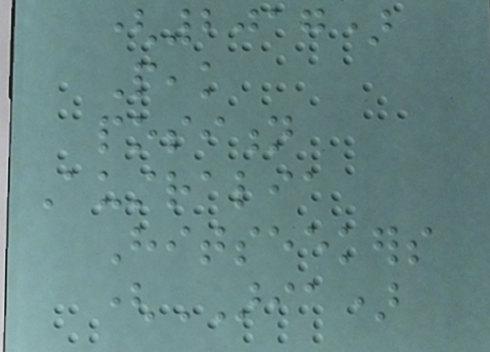(2017)
Peak
position
Australia
Hitseekers
(ARIA)
